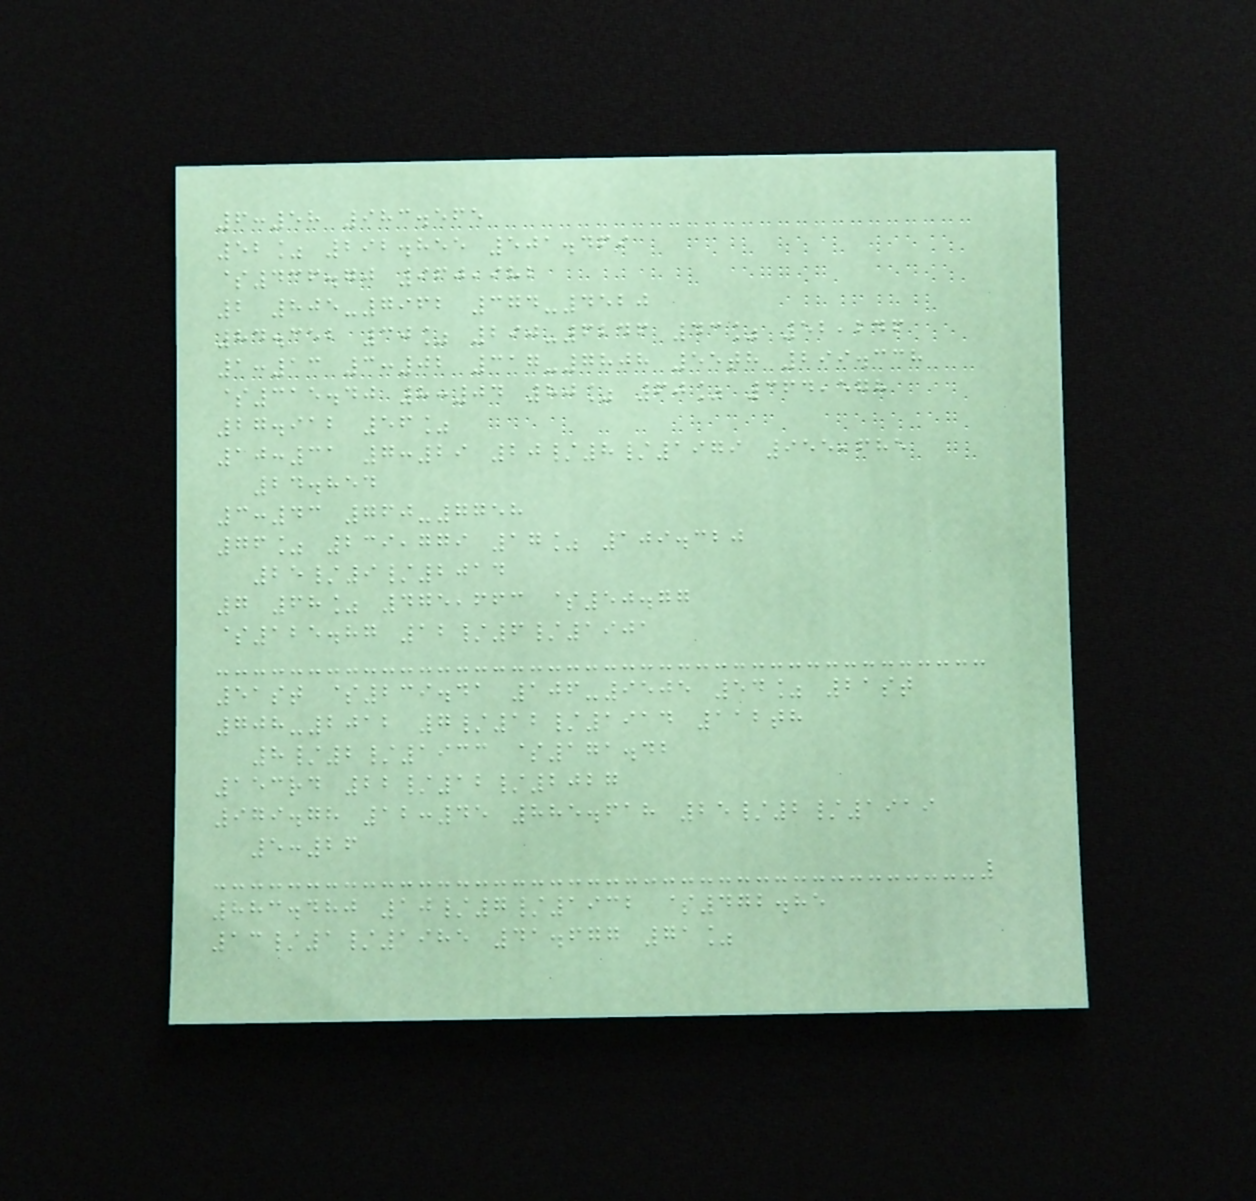6:58 983.565
52% 292.855 501.469
$436.70 960,982
2 805-7962 374-4520
84.352 30% 290-6246 43% 52,246
1:13 3:02 317-7808 55th 299.338
$315.40 8:04 80% 60% 364,578
27.912 56%
10:31 7:29 20/8/1979 955,685
24.854
3:43 760-7758
76% 239,779 17% 109.320
25/9/2014
7 68% 475,663 $50.77
$125.87 12/6/1901
51st $239.41 106-9505 54% 21st
708-2012 7/12/1914 112th
8/2/1933 $171.42
153rd 22/12/2027
979.78 12:45 885.618 25/2/1919
5:26
883.480 10/7/1932 $472.85
13/1/1985 41.677 71%
